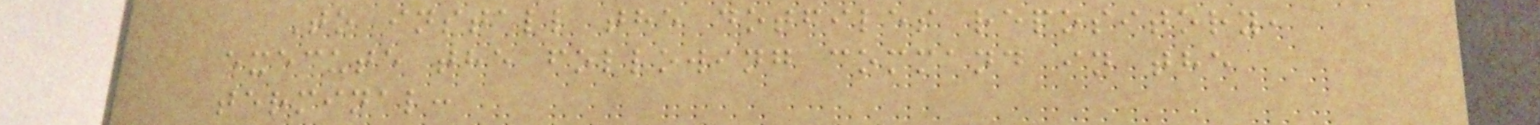To install the dotfiles repository,
execute the following command in the
terminal:
